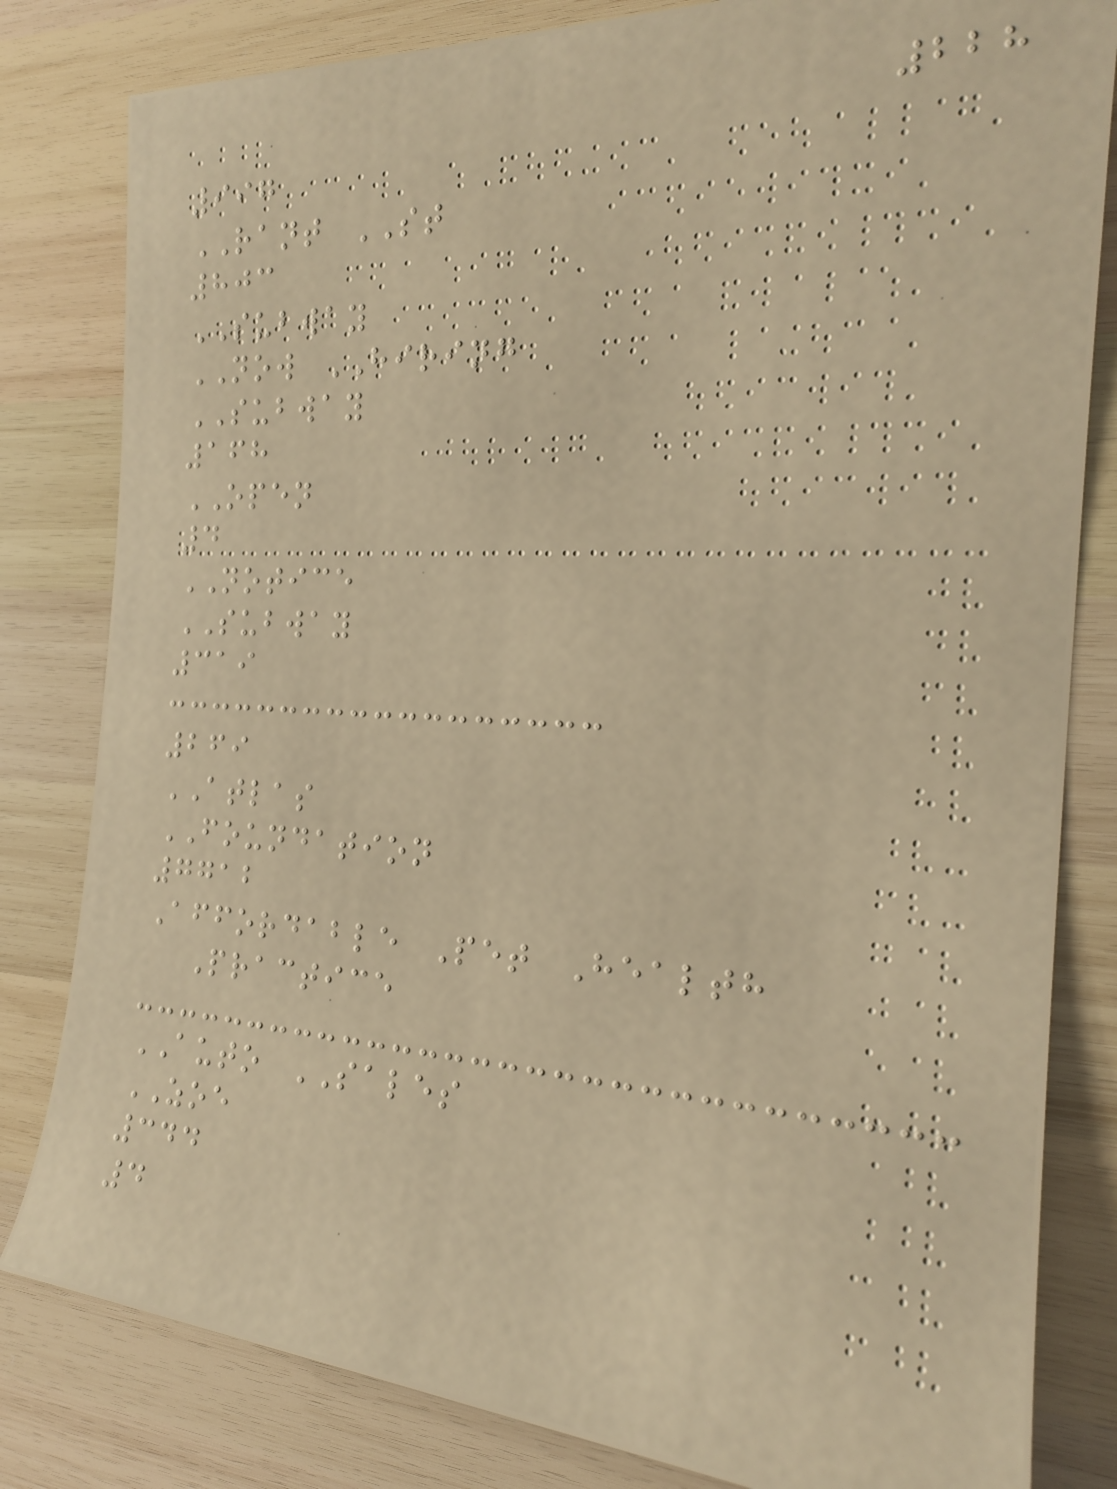228
997
RANT ST
803
SUBWAY
NOW HIRING
SUBWAY
168
OPEN
4
NOTICE
SUBWAY
319
269
ATLAS
FOUNDATION
7712
Affordable Pet Health
Practice
AUTO SALES
ZOE
344
4
